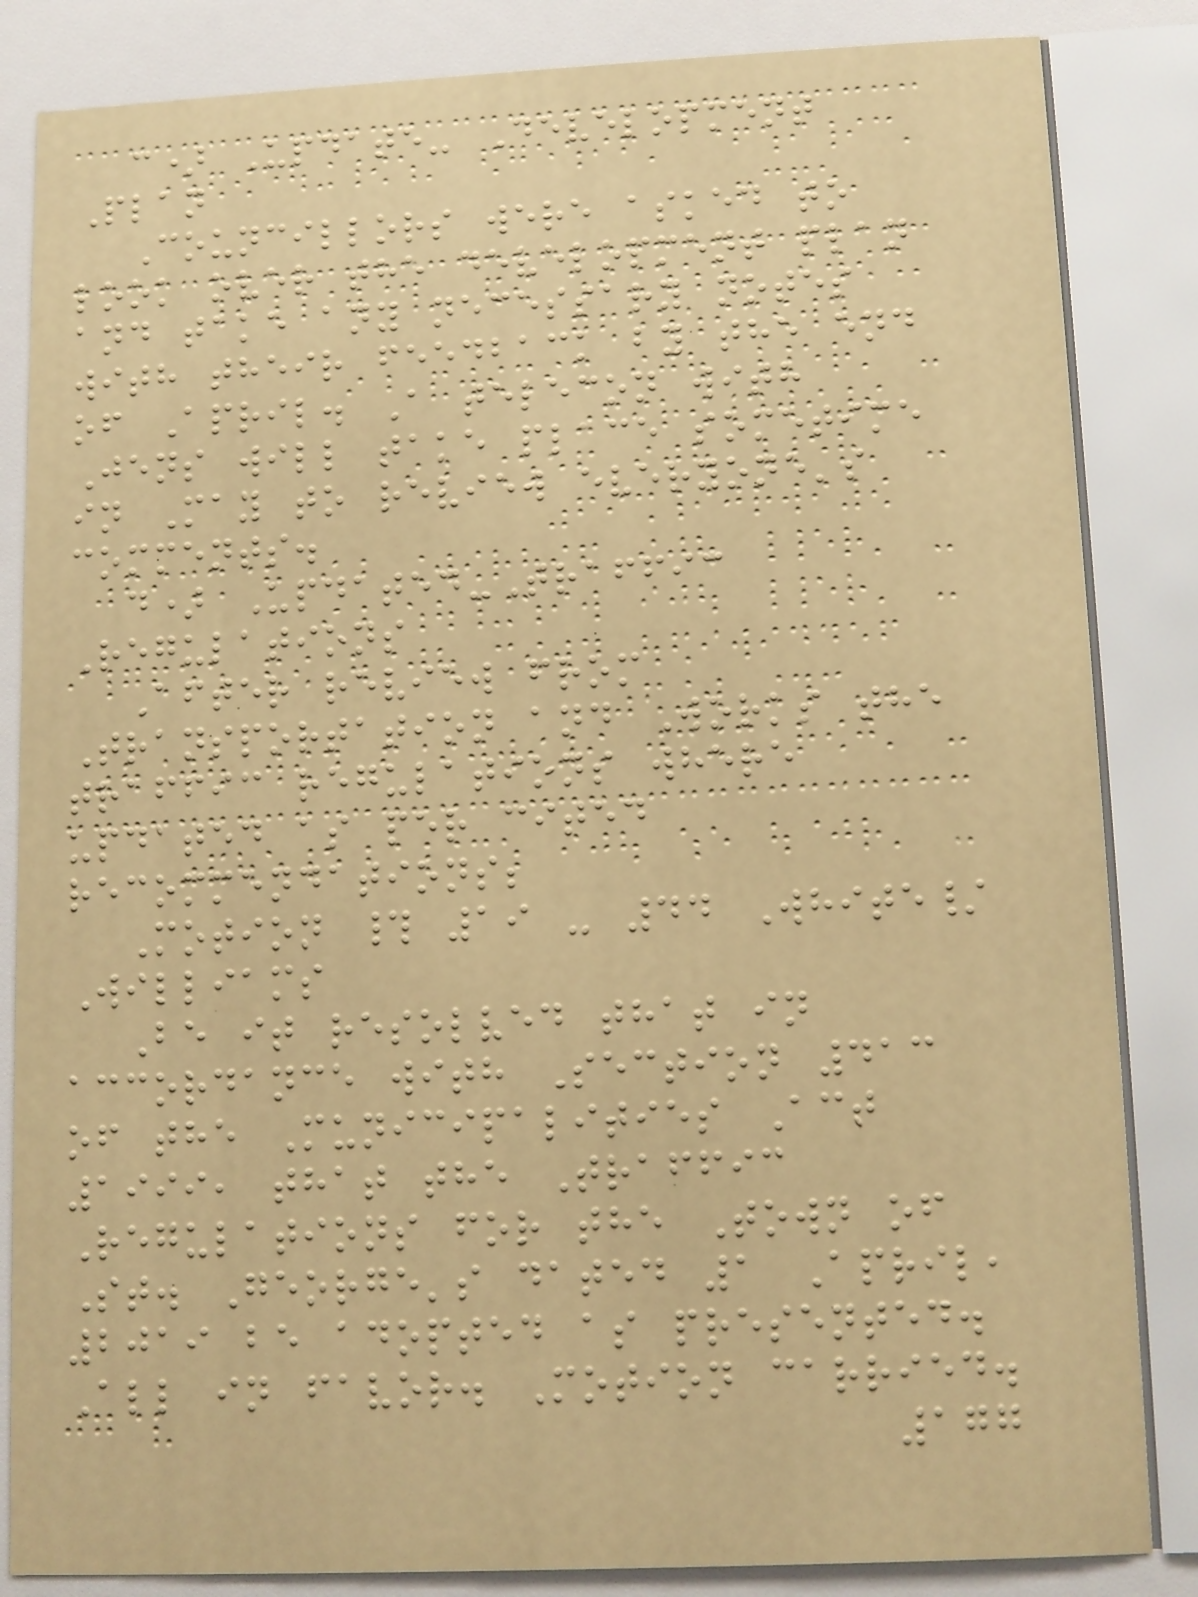c) Update- Development
Plan
Councillors were asked to
look over the development plan
and take any necessary notes
with their feedback by the end
of April. A telecon with
Jens will take place sometime
in May to review everyone's
comments.
d) Updated-Traffic
Regulations
After review from
Transportation and Works the
traffic regulations where
updated as per cited
recommendations;
Motion # 19 - 44 White/
Williams
Be it resolved that in
accordance with Section 413
of the Municipalities Act
1999, that the Traffic
Regulations for the Town of
St. George's dated 1 April,
2019 be adopted as presented.
All in favor. Motion carried.
177
